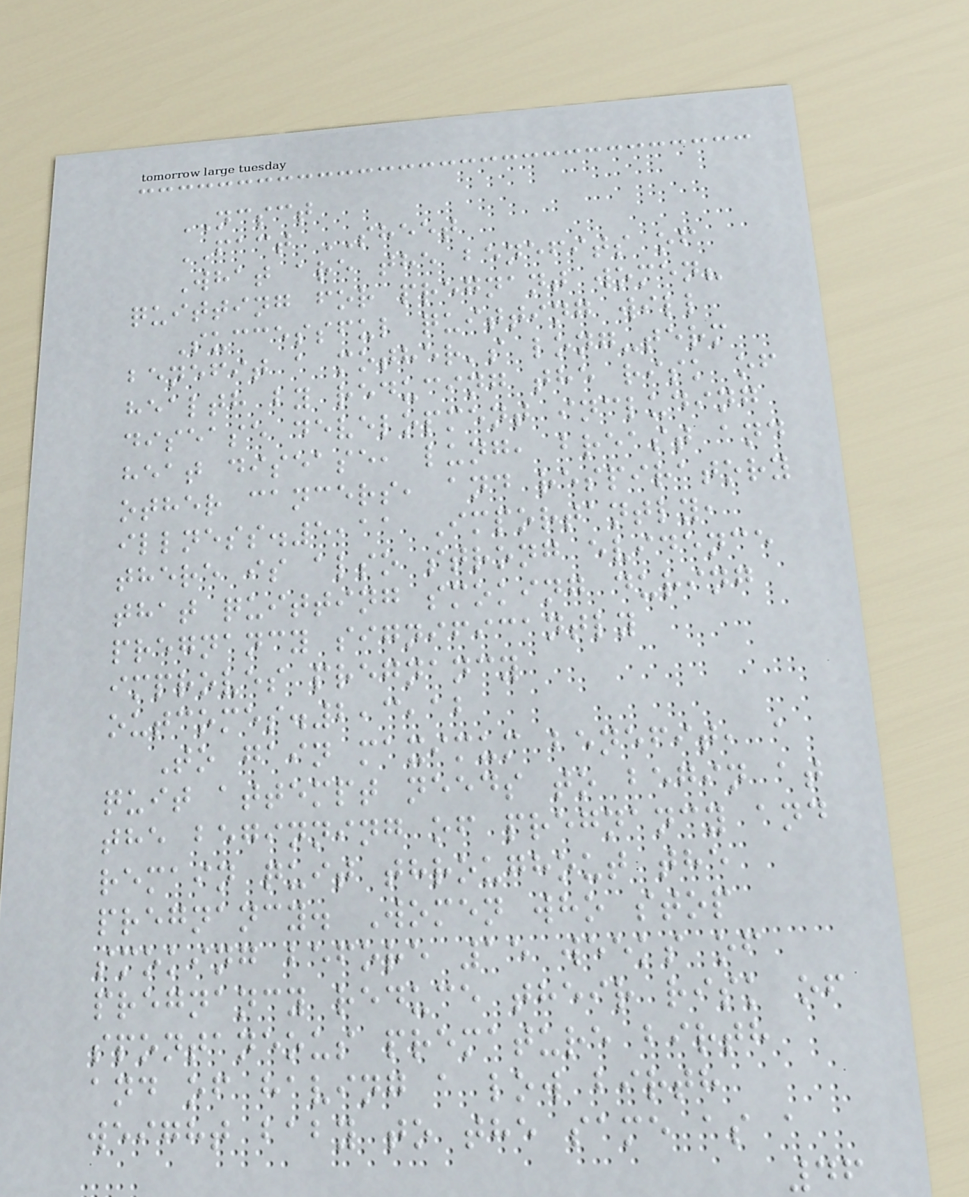NCSCT
FACT SHEET
What are the benefits of
quitting for pregnant women?
Successful quitting will
benefit a mother's long-term
health by reducing the risk of
disease development including
heat disease, lung, breast and
other cancers, and respiratory
illness.5,11 Importantly,
there is also strong evidence
that quitting smoking during
pregnancy significantly
improves pregnancy
outcomes.2,3,12
To gain maximum benefit, a
quit attempt needs to begin at
the beginning of pregnancy and
remain quit throughout the
pregnancy. Women who stop
smoking before 15 weeks of
pregnancy reduce their risk of
spontaneous premature birth
and of having a low birth
weight baby to the same as a
46
